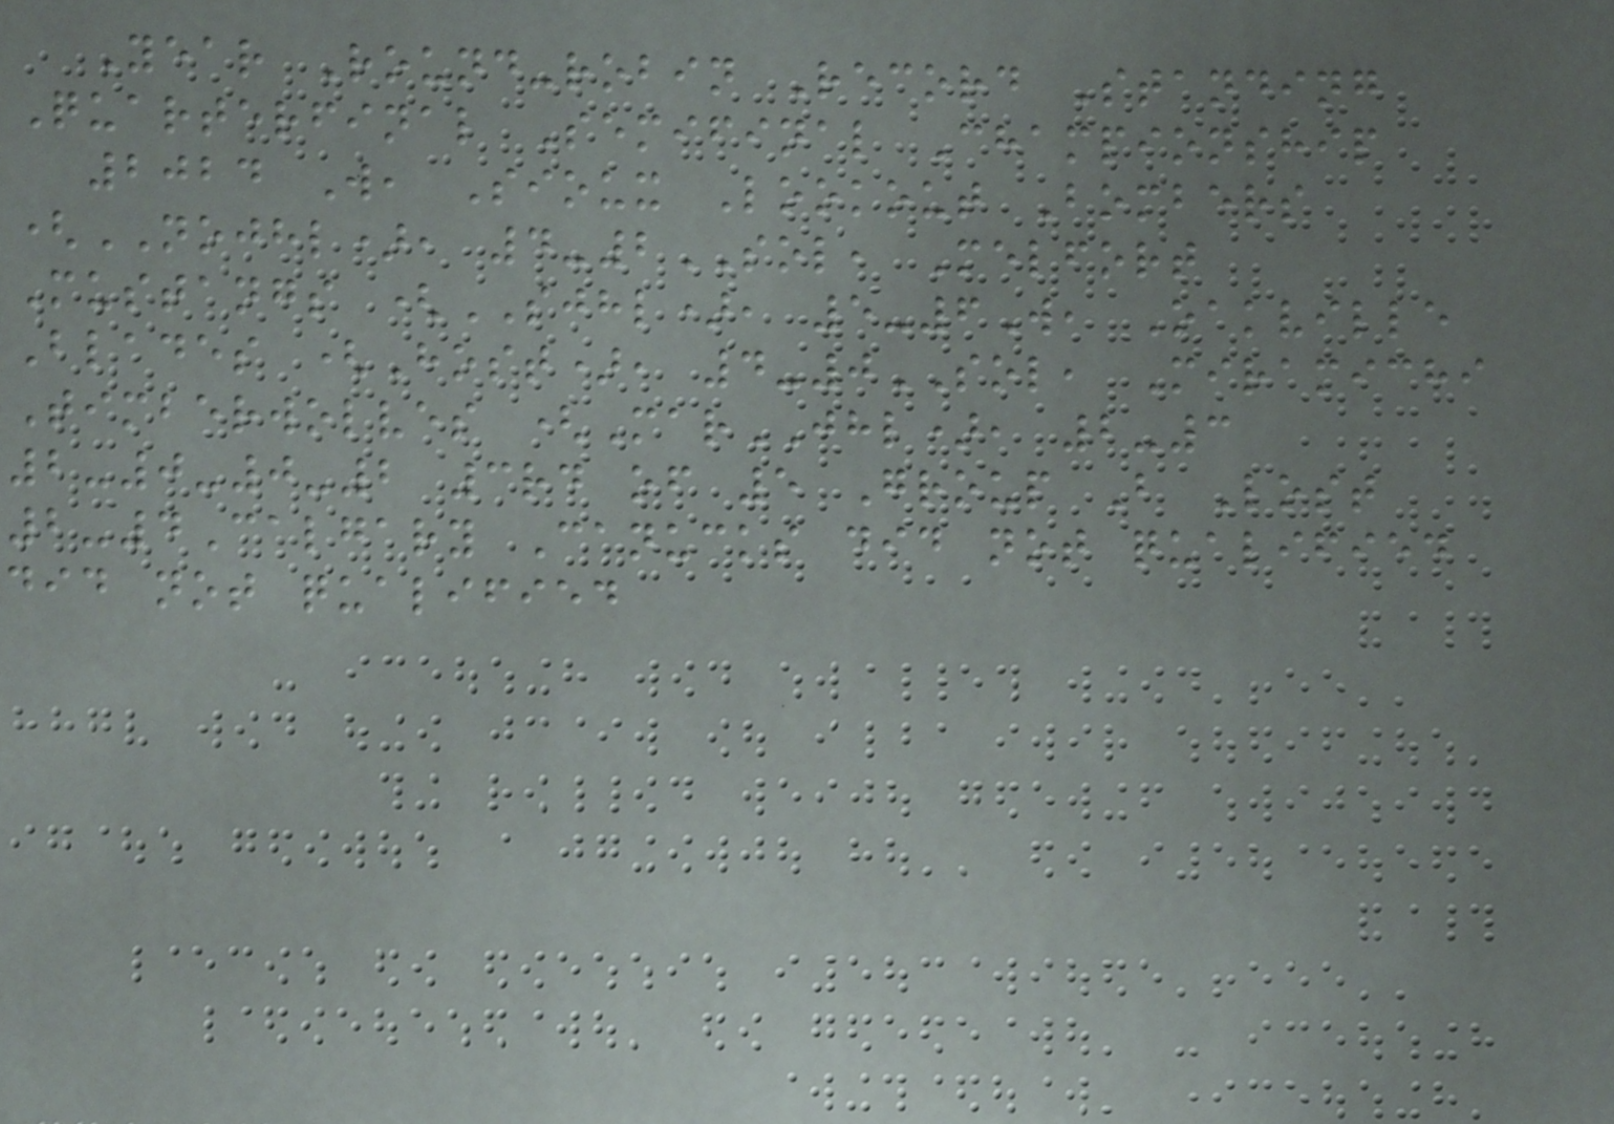Year Round-robin Record Standing
Quarterfinal Semifinal Championship
2024 W, Sioux Lookout Bombers
(NOJHL), 4-2SOL, Melfort
Mustangs (SJHL), 5-6W, Oakville
Blades (Host), 4-0SOL, Miramichi
Timberwolves (MarJHL), 2-3
2-0-0-2 3rd of 5 Group B Lost
2-4Calgary Canucks did not qualified
did not qualified
